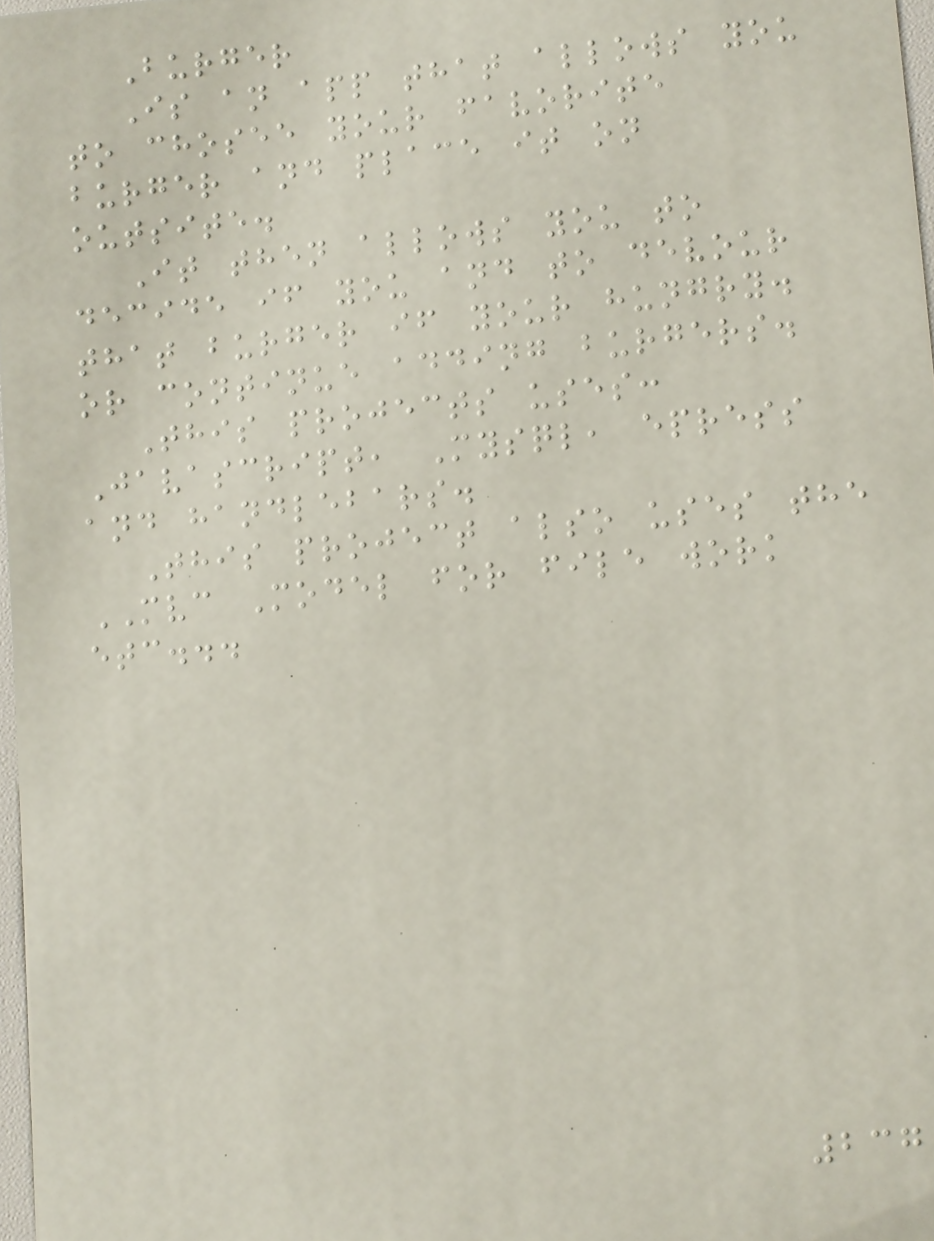Burger
Is an app that allows you
to chosee your favorite
burger and place it on
outsite.
It then allows you to
decide if you and to devour
that burger if your hungry.
or continue adding burgers.
This projects uses:
Javascript, Mysql, epress
and handlebars.
This project also uses the
MVC Model for file work
etc...
237
